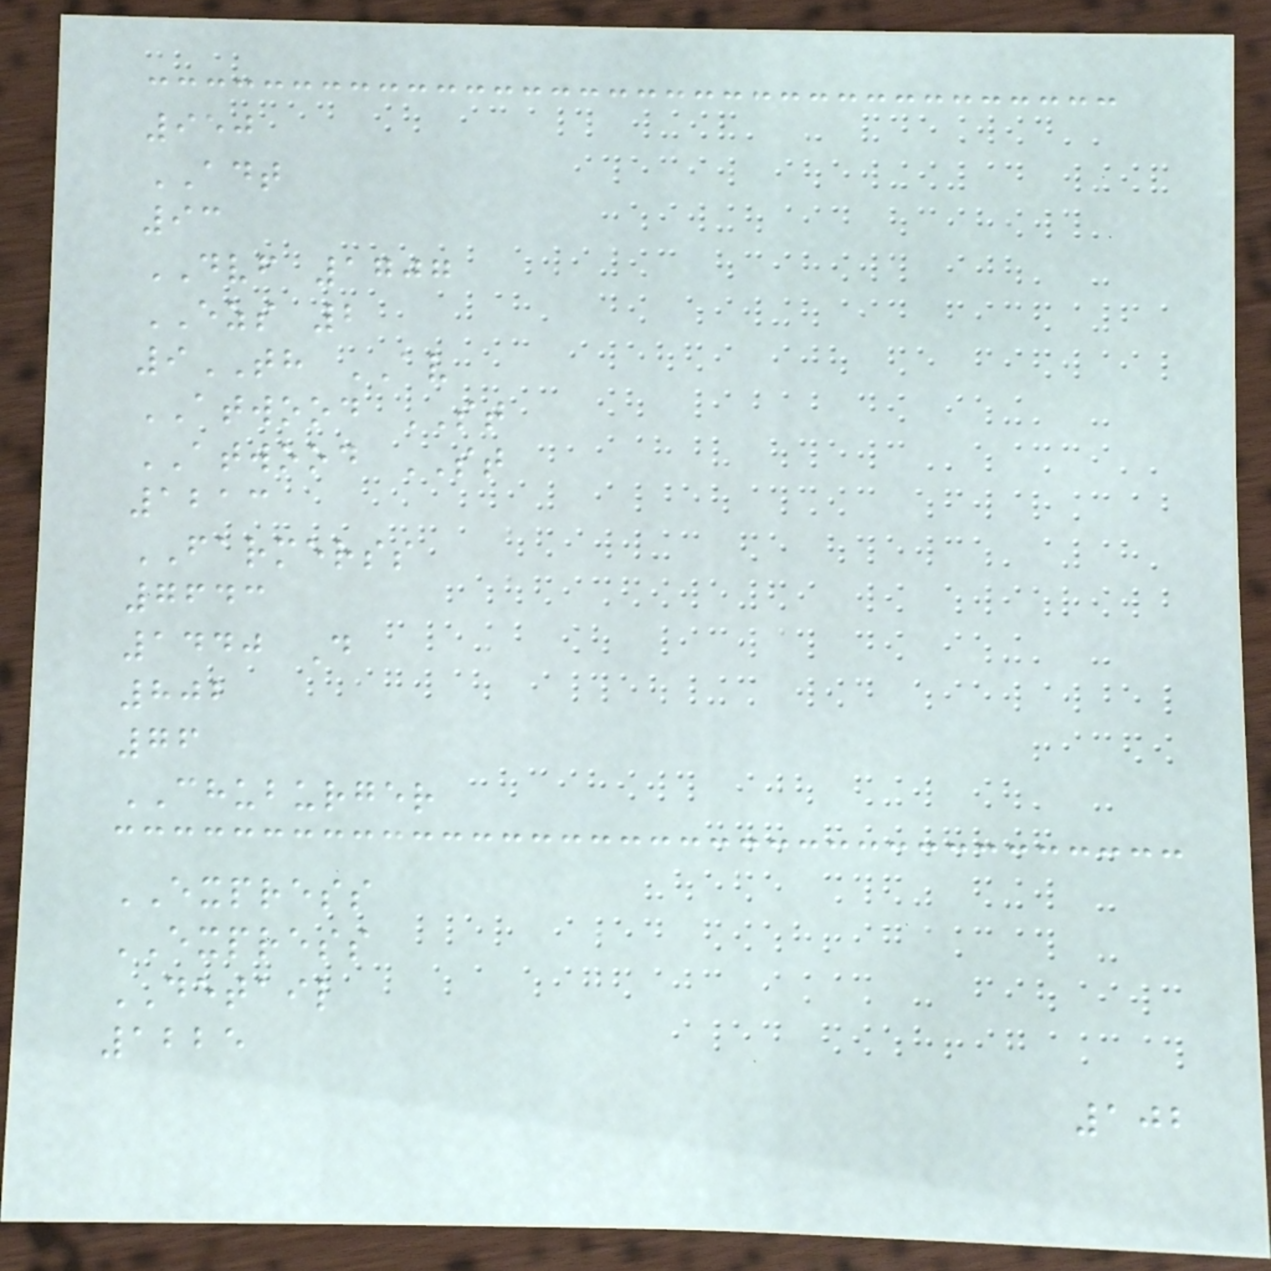950
ADT
93
DVF 1707
EZS 2
9TH AV
ATWOOD ST
ATWOOD ST
1213
FARMERSS
7643
1440 D
802
76
CHUBURGER
EXPRESS
EXPRESS
DETAIL
1225
102
